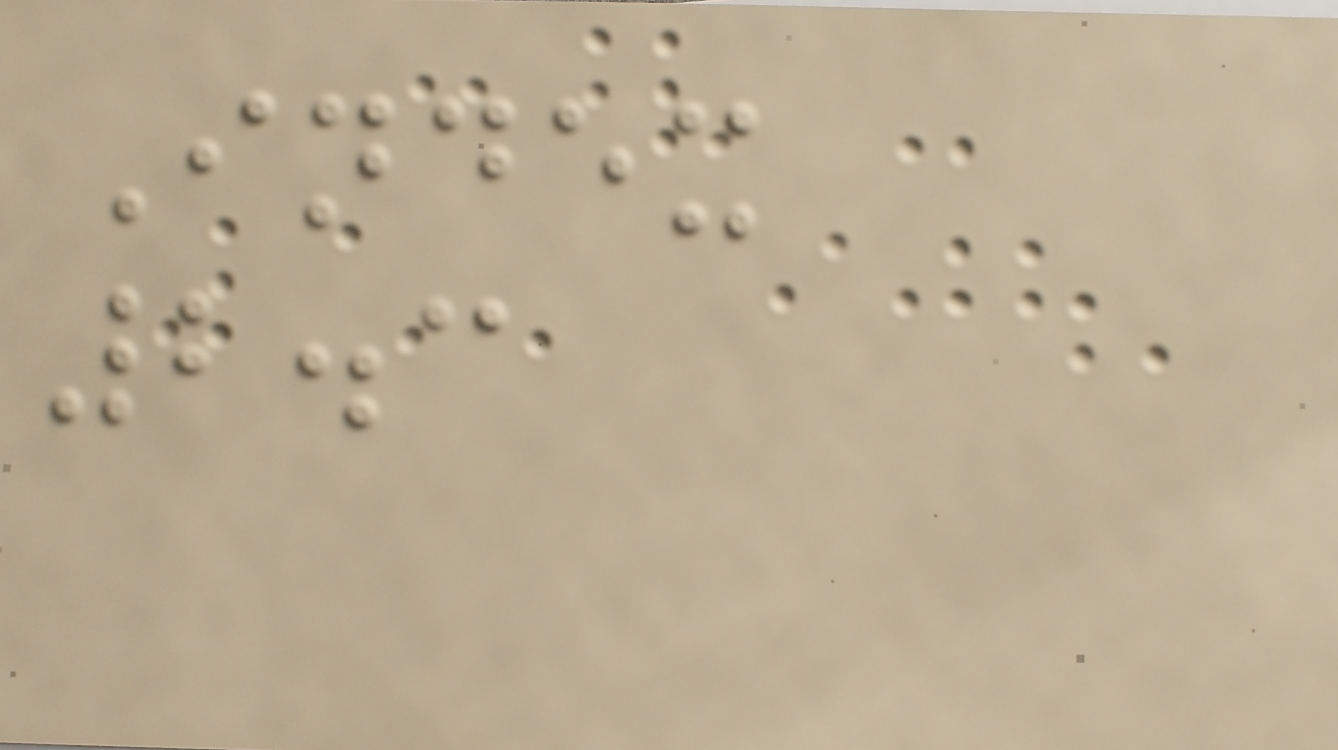Index
2.3
